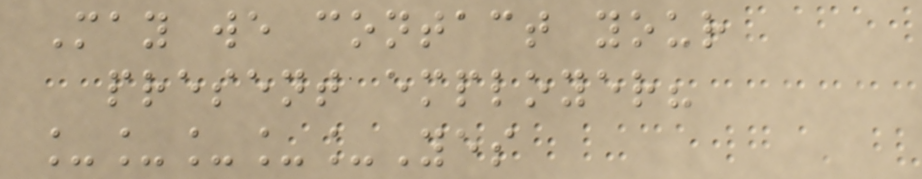May we contact your
present employer?
_____Yes
